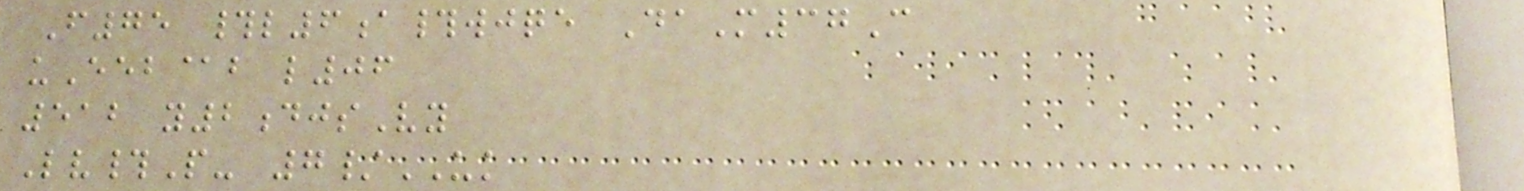F75 #l6a#wjqe DaM37C
uEeb@b l06
512 y2djsVy
Lv#P- 7/UK
